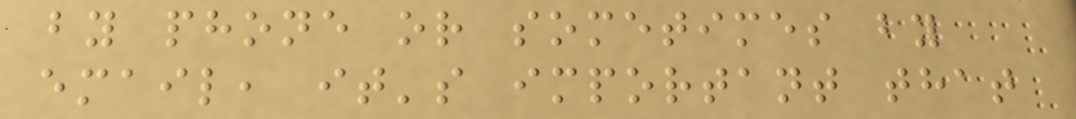by phone or sometimes by
email, it's important that
